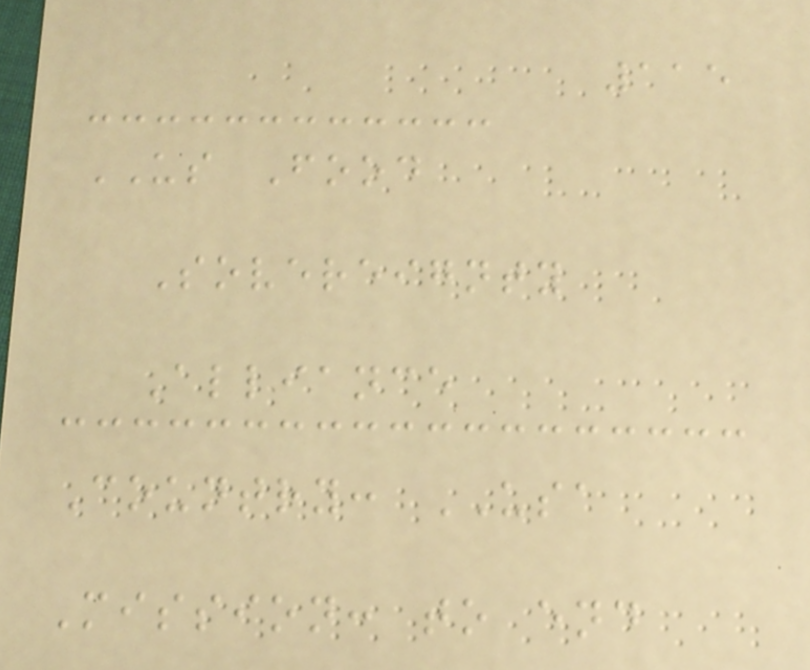115
US Food
Sovereignty
Alliance
Country: USA
Mission: to end
